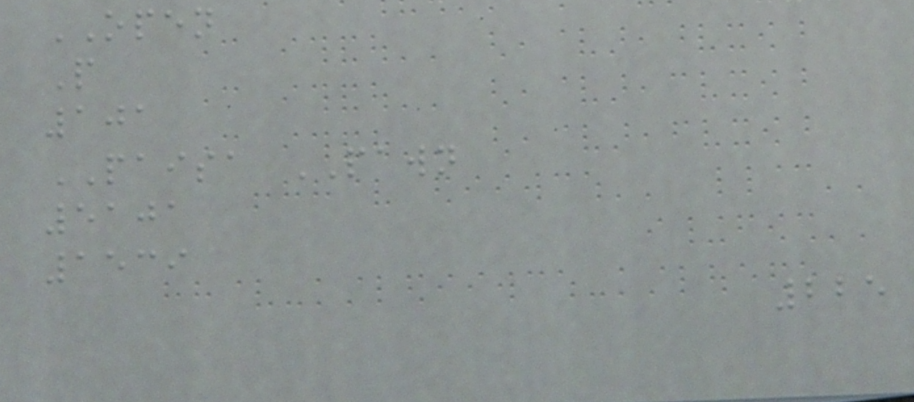OPEN
P
101
PAISA PAWN
5101
1539
225
